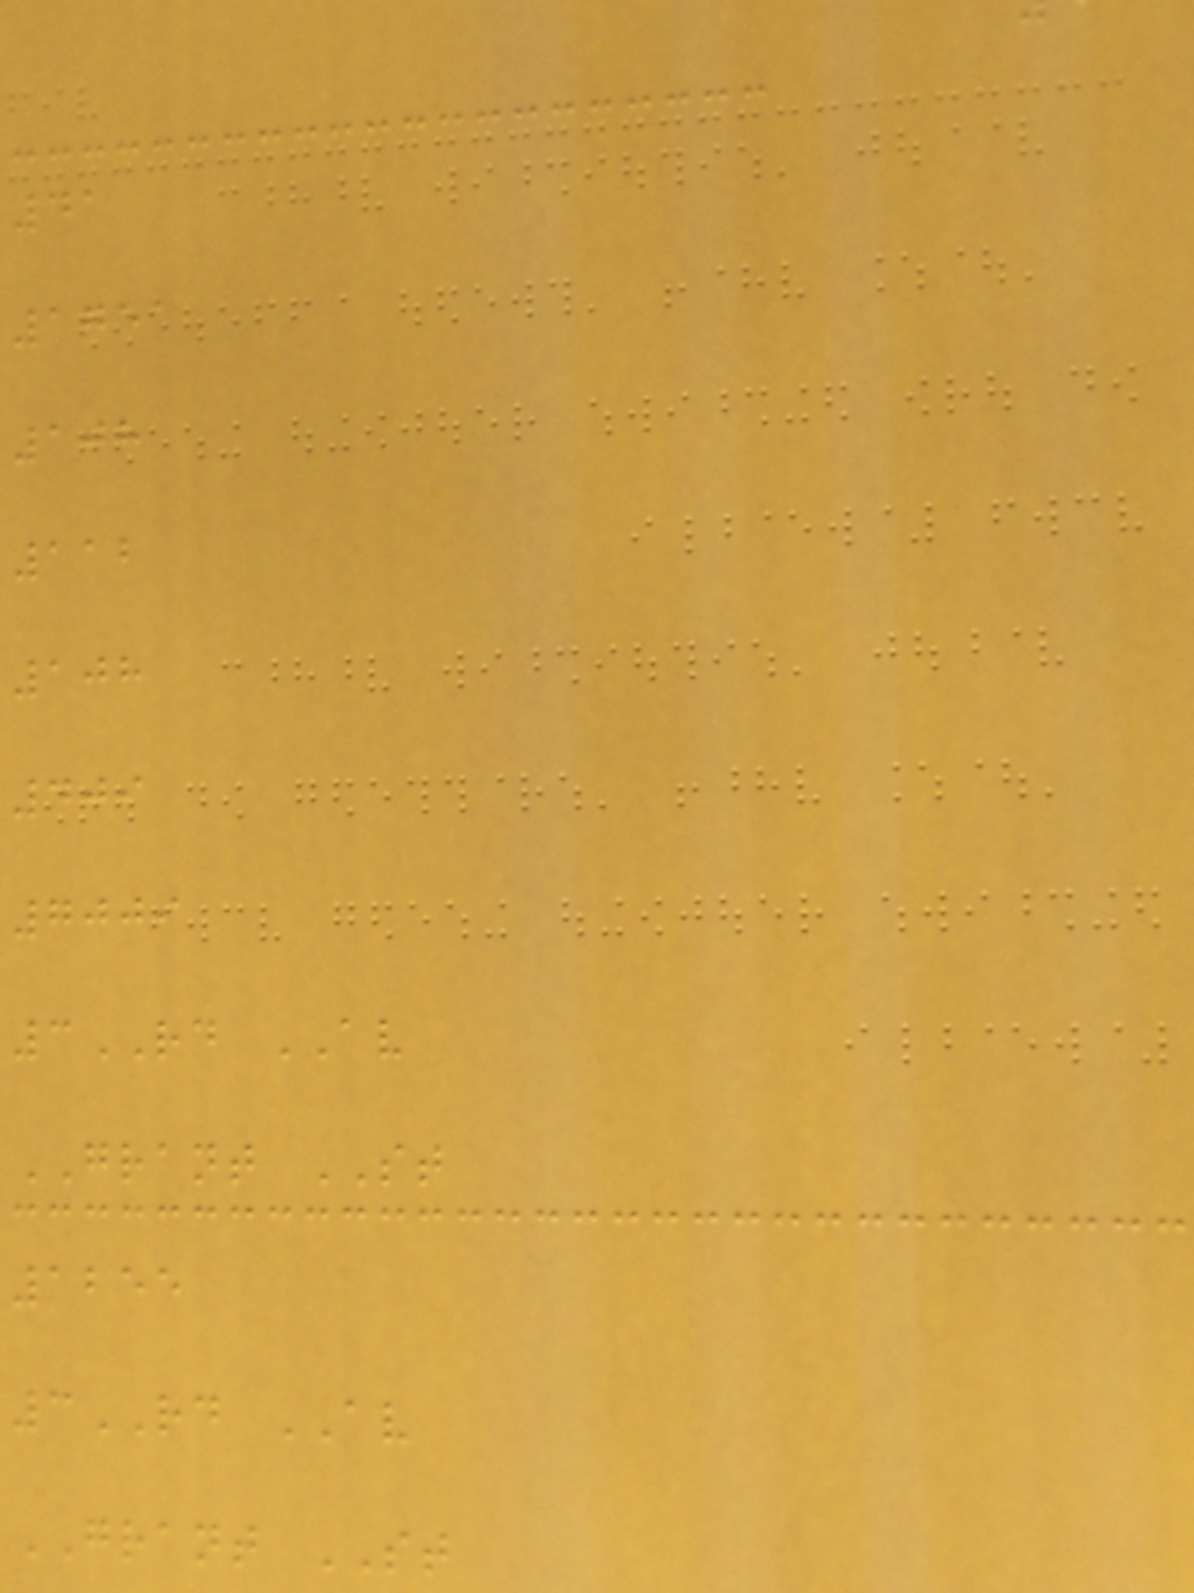41
1751
108
112
108
409
7009
3RD AV
GRANT ST
1255
3RD AV
GRANT ST
